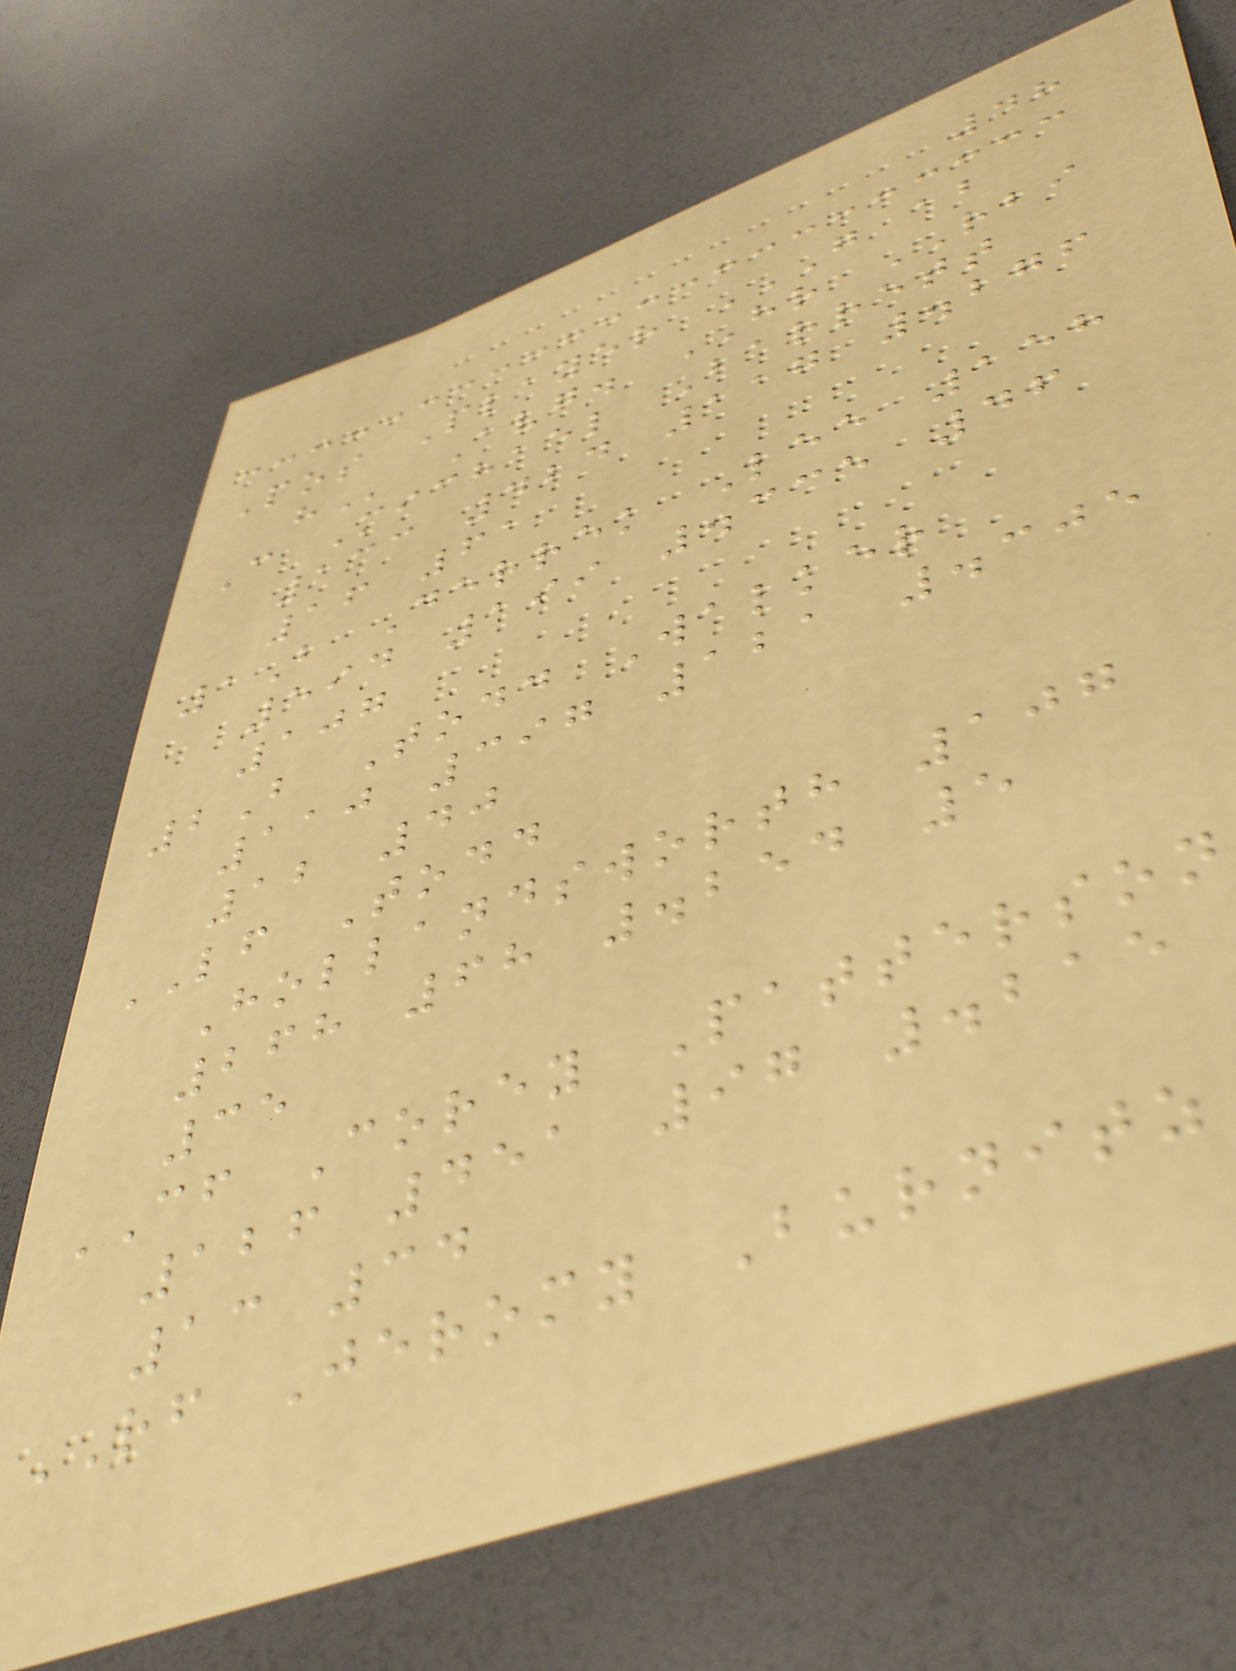48
Pos Player G AB
H Avg. HR RBI
C Michael Barrett
133 424 117 .276
16 61
1B Derrek Lee 158
594 199 .335 46
107
2B Todd Walker
110 397 121 .305
12 40
LF Todd
Hollandsworth 107
268 68 .254 5
35
CF Corey Patterson
126 451 97 .215
13 34
RF Jeromy Burnitz
